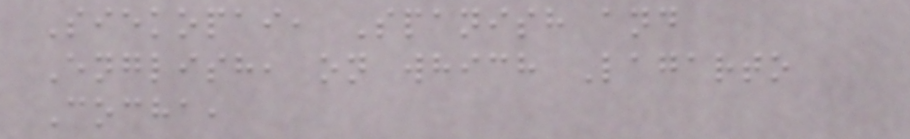Siekopai, Spanish and
English, on which Lagarto
Cocha,
